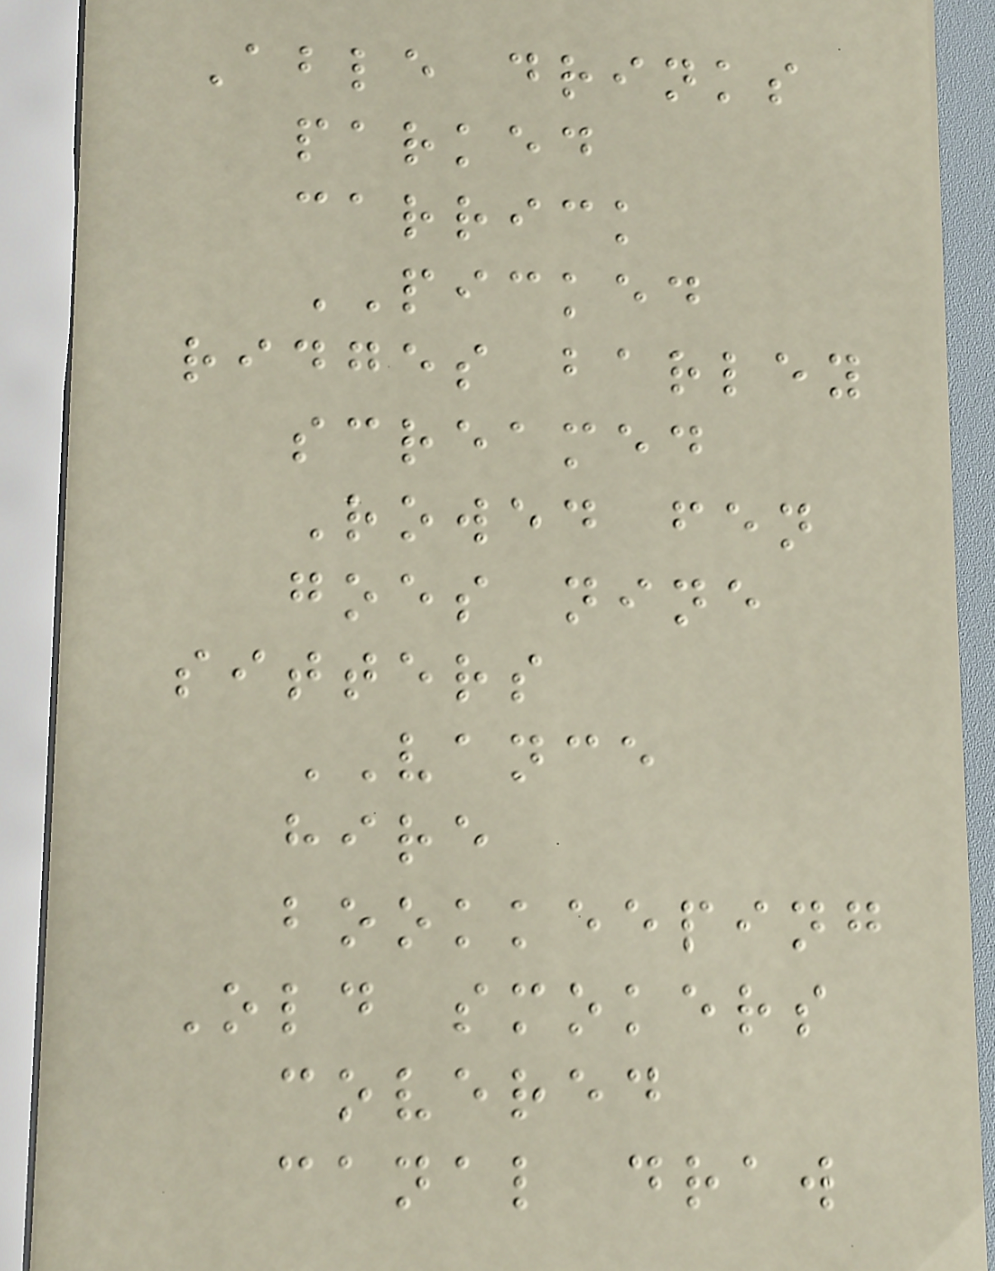Able drinks
parked
carrick
PICKED
ridges barley
screamed
Rowed fen
goes nine
sitters
VANCE
hire
bookkeeping
Old smokers
covered
canal draw
